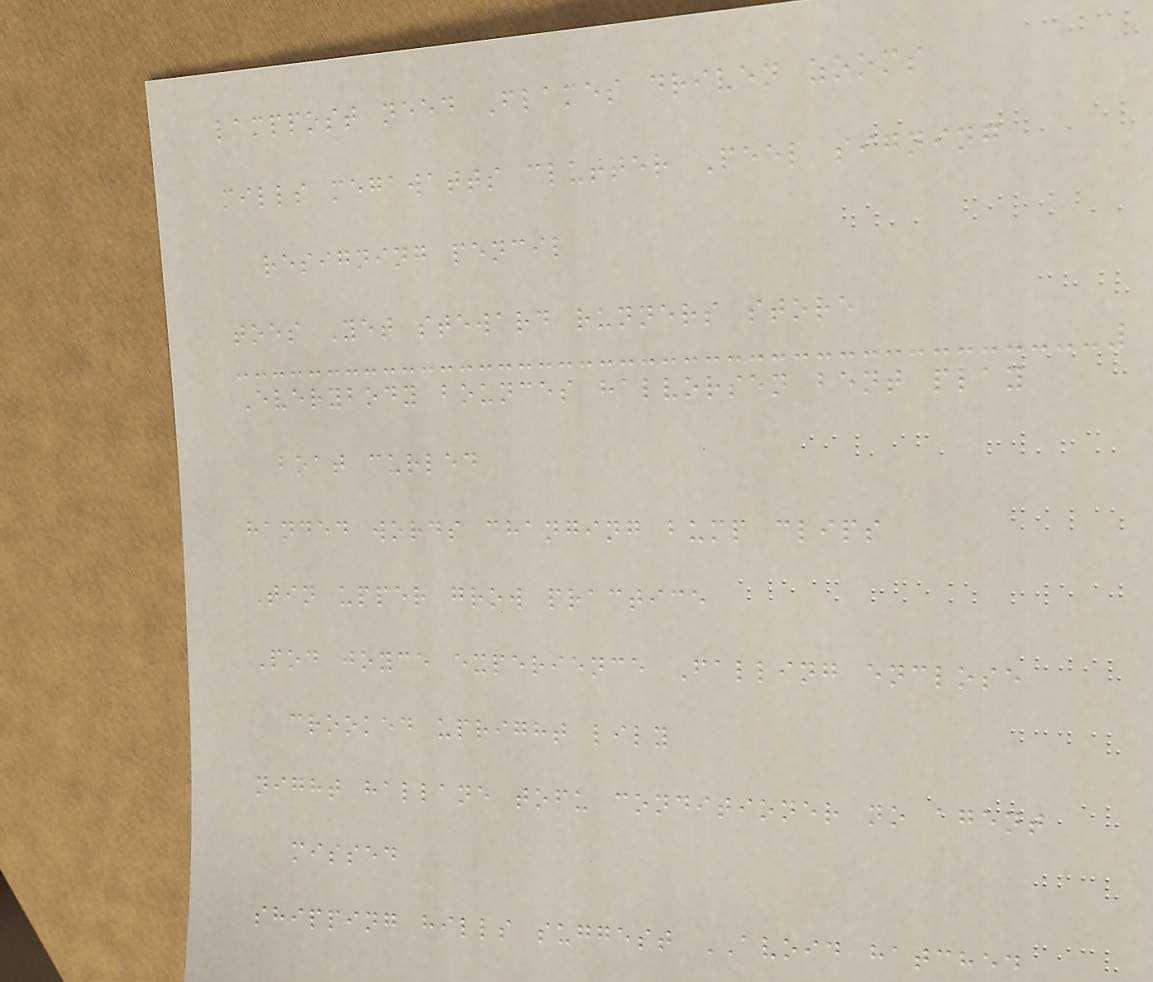lamppost need Flames driven zooms
mills megawatts clutter Peel signing
resigning pencil
toes Yet steward runners store
Everybody bounces halvorsen bent play
boat curled
handed words changing bump clips
Tin upper grow practice
Pod joyce experience Falling enclose
crooked upright lily
night hallane tofu conditioner no agent
missed
shipping hills suggest AVOID hatched
